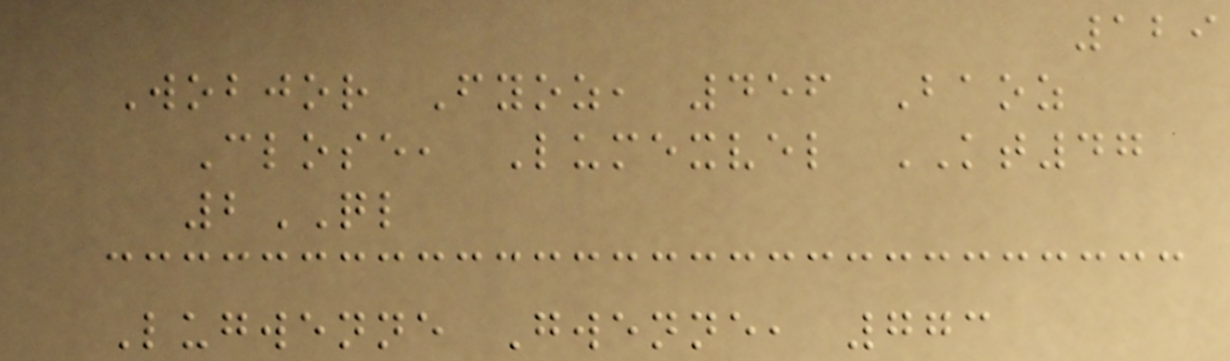129
Wobjor Fyoz, 456 Baoz
Close, Lumexvel KT47
2QL
Lugwenne Gwenne, 773
